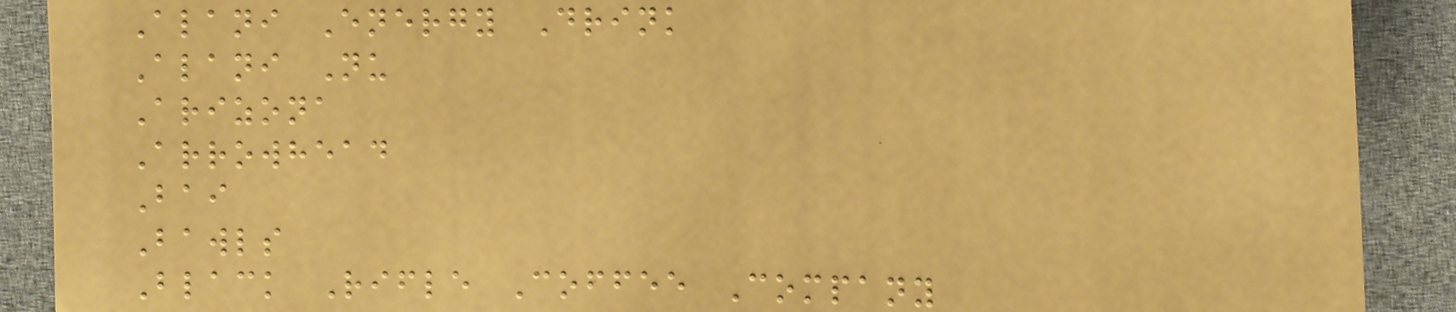Alani Energy Drink
Alani Nu
Arizona
Arrowhead
Bai
Bawls
Black Rifle Coffee Company
